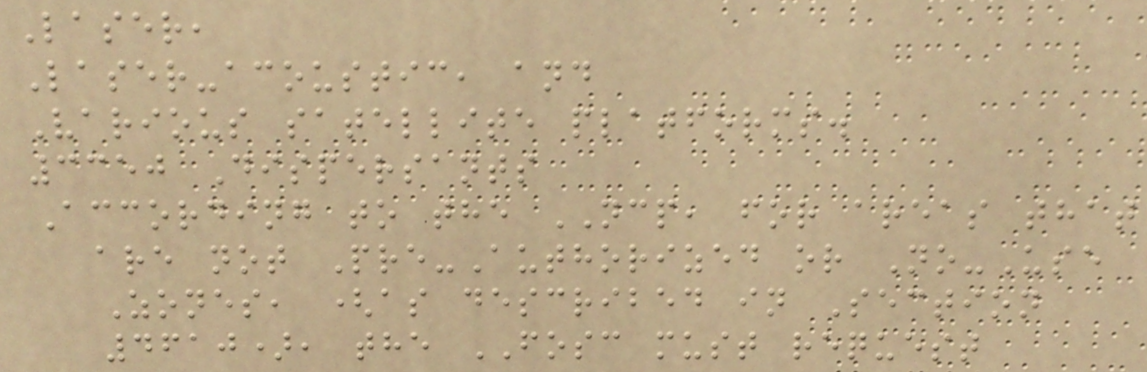Laser,
Laser-acoustic, and
Various satellite platforms.
3350 Dispersants
According to the NCP, for areas that
are not Pre-Authorized or No-Use
Zones, (as described in Section
4610), the FOSC must request
